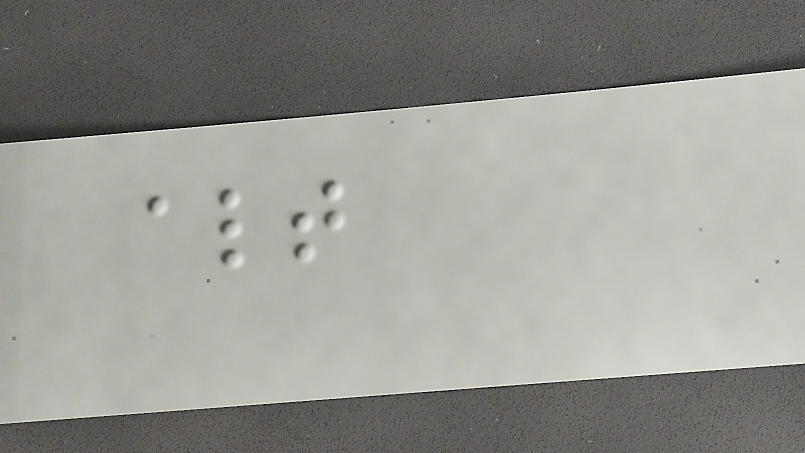alt
